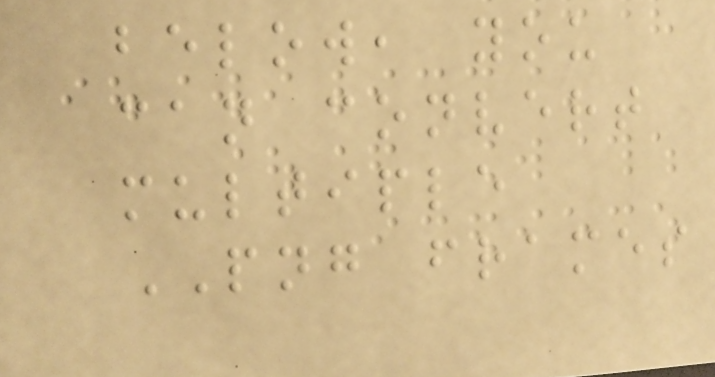below, you
can convert
multiple
PNG frames
